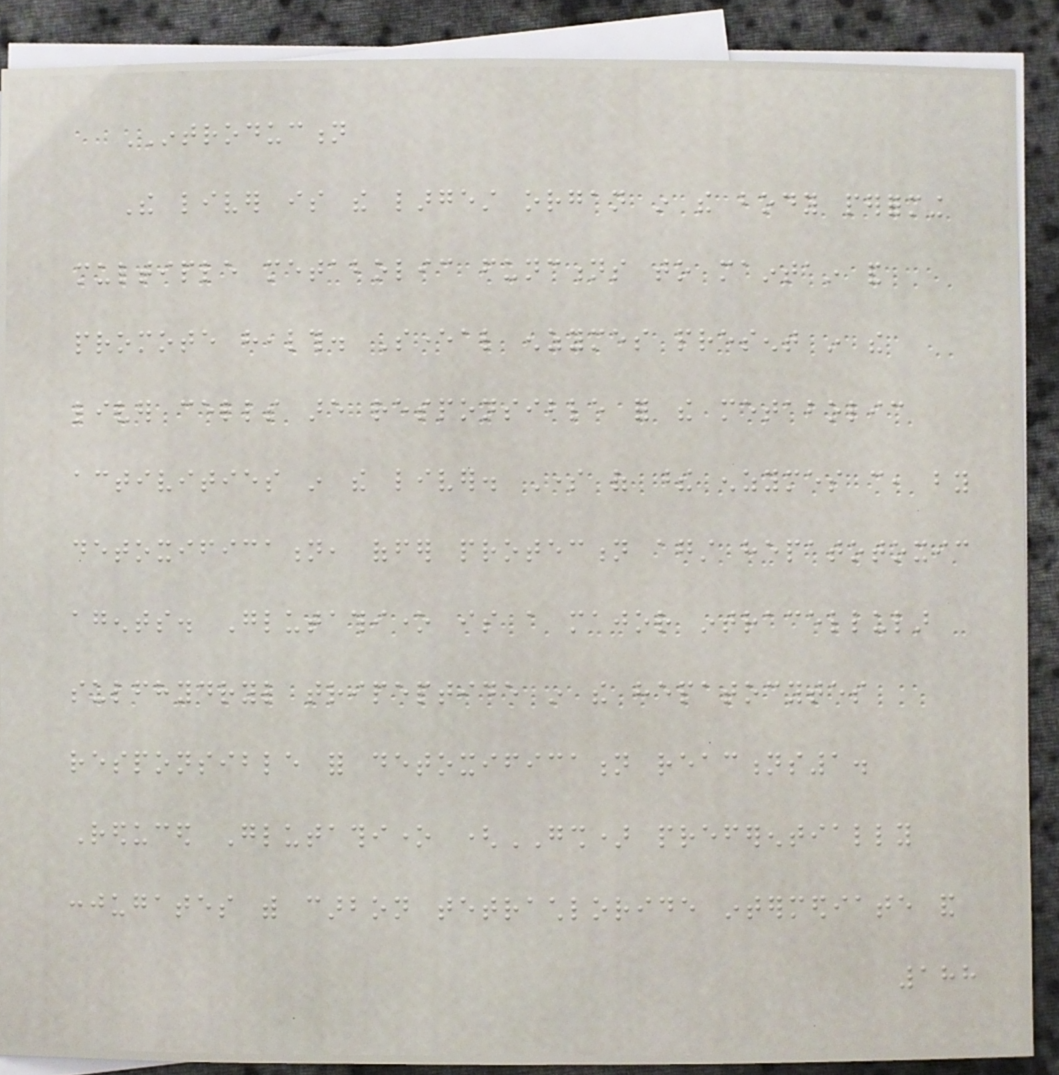INTRODUCTION
The liver is the largest organ in the body performing
multiple metabolic functions to maintain and
promote health. Several enzymes present in the
liver cells are responsible for the metabolic
activities in the liver. Some of these enzymes can, by
detoxification, offer protection against hepatotoxic
agents. Glutathione is a major intracellular
sulfhydryl tripeptide in the hepatocytes
responsible for detoxification reactions1.
Reduced Glutathione (GSH) preferentially
conjugates with carbon tetrachloride intermediate and
188
